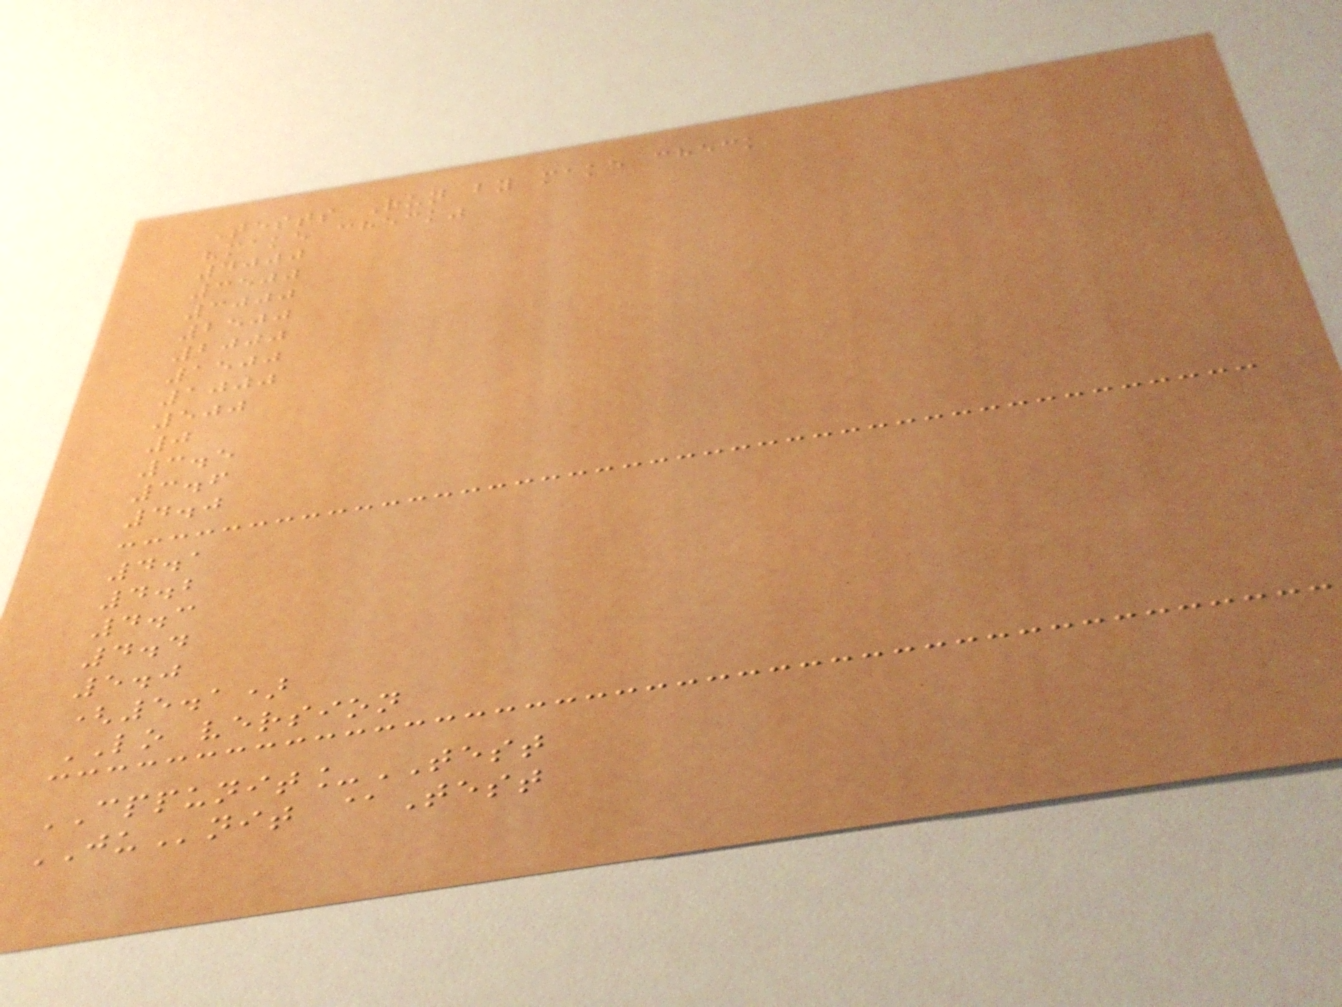Tests Run by make check
"make check"
4000
3500
3000
2500
2000
1500
1000
500
0
3.5
3.6
4.0
4.1
4.2
4.3
4.4
5.0
(5.1)
LO version
CPPUNIT_TEST
JUnit @Test
